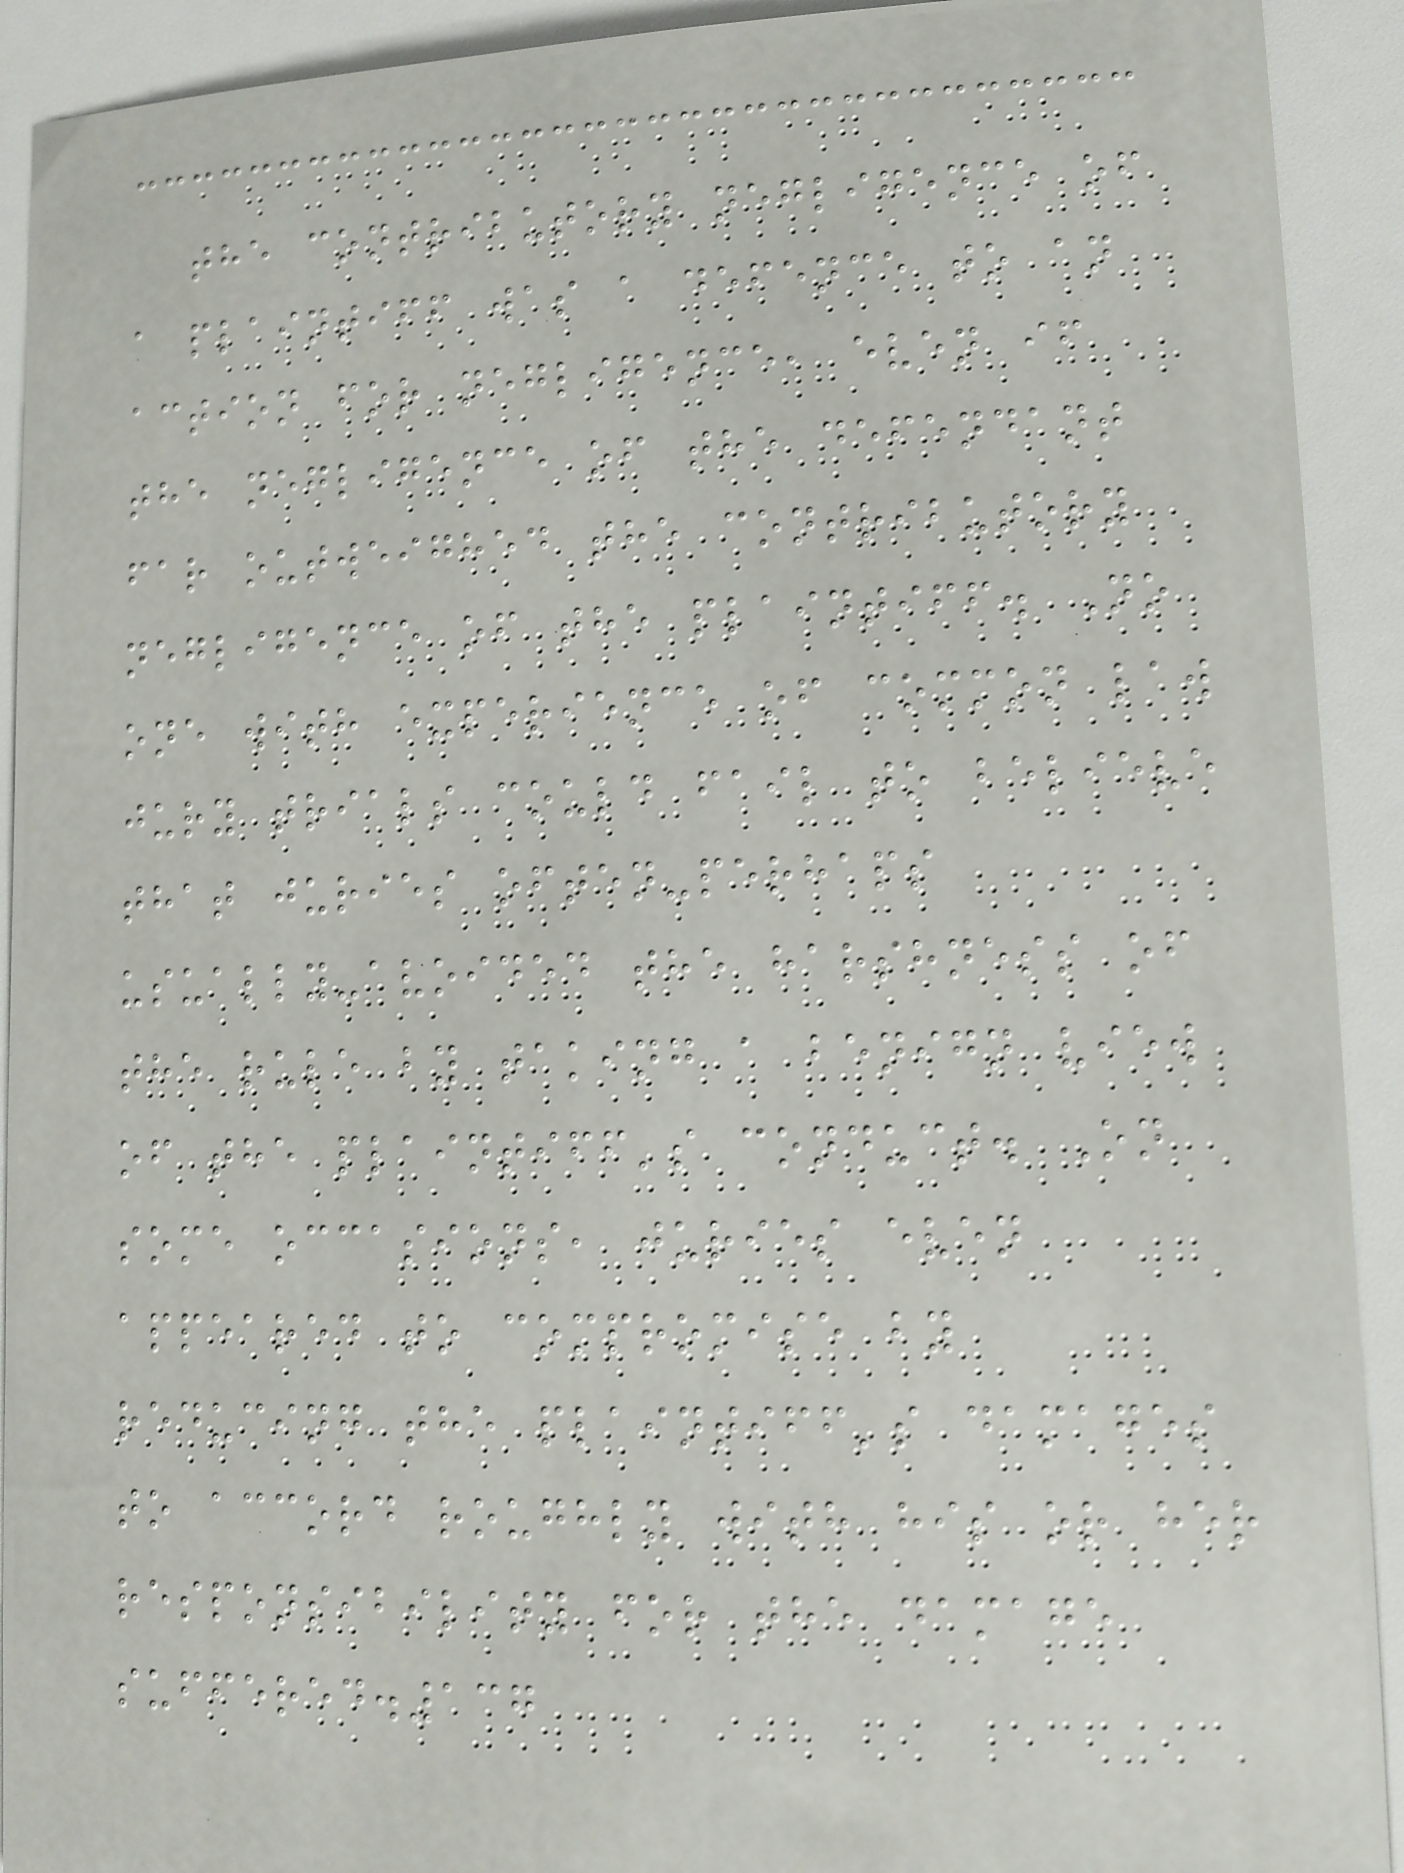the contributory negligence of
a plaintiff was a defence to an
action for negligence, even if
the negligence of the defendant
far outweighed the contributory
negligence of the plaintiff. No
one with experience of common law
jury trials could fail to believe
that juries often-perhaps
usually-avoided the harshness of
the rule by taking a benign view
of the plaintiff's conduct. On
some occasions, juries even
appeared to compromise by
reducing the plaintiff's damages
to accord roughly with his or her
responsibility for the damage
suffered.137
